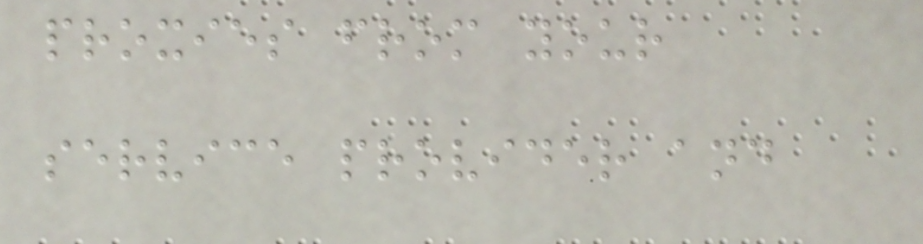proxies from your
service provider and
